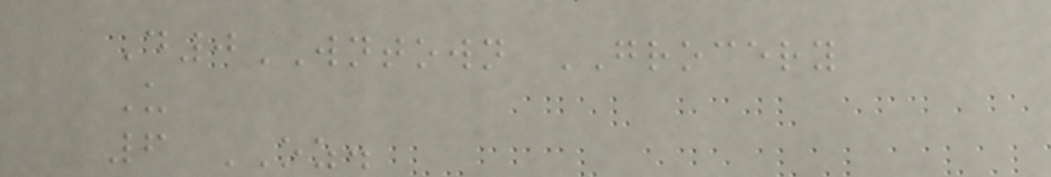D0WNTOWN GROCERY
U
6 OZ.
